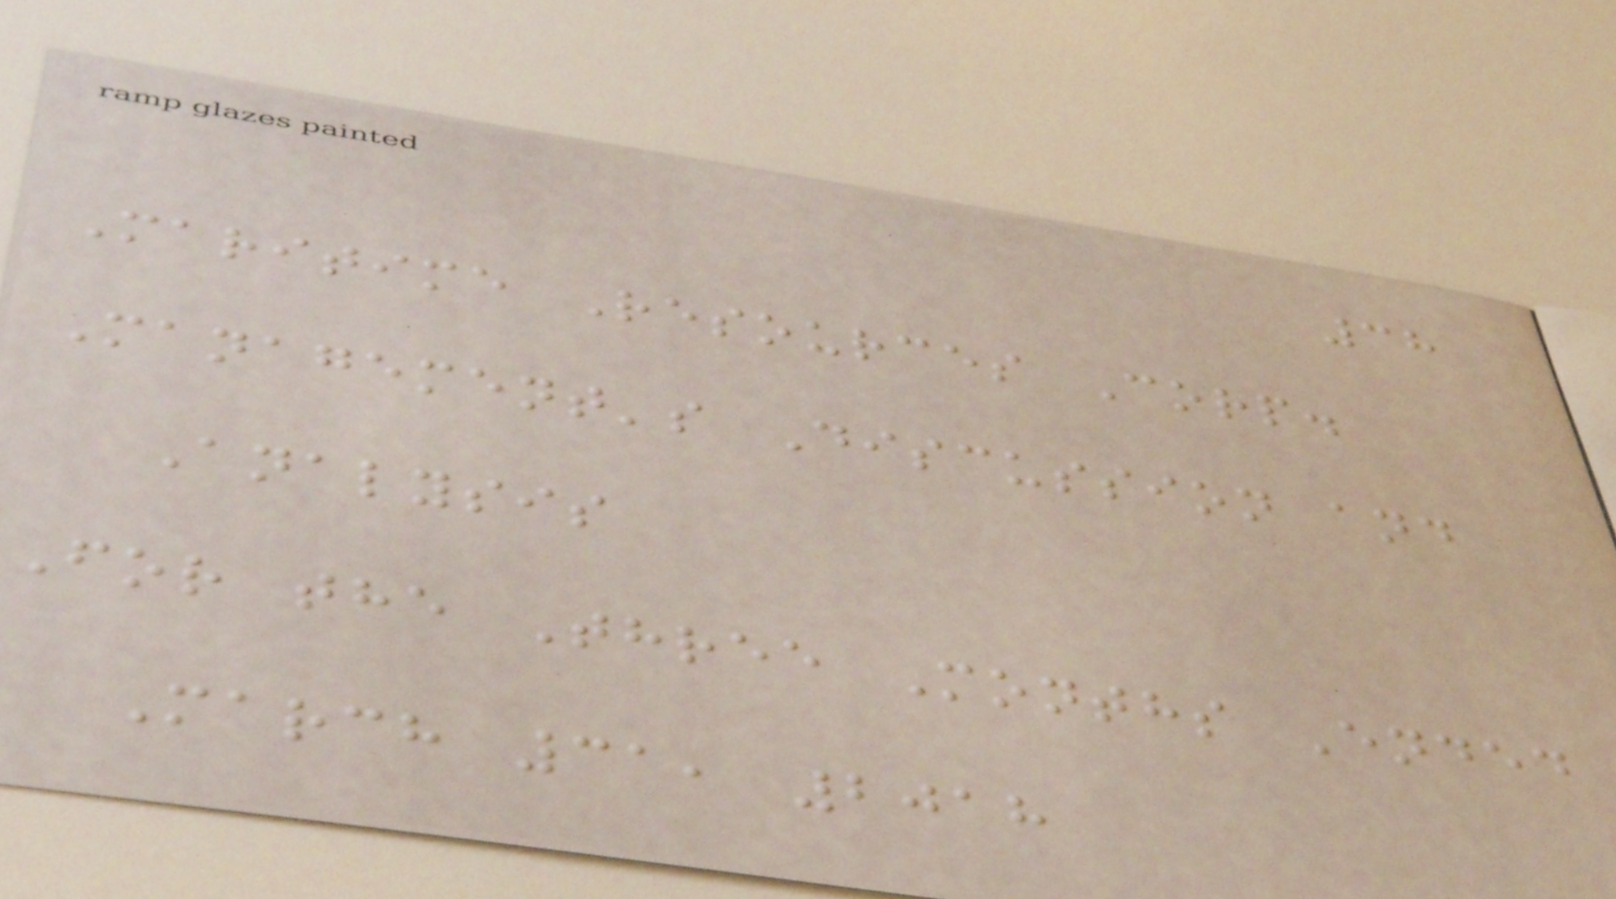38
Maritime Resources Corp.
Management's Discussion and
Analysis
For the Three Months Ended
March 31, 2018
